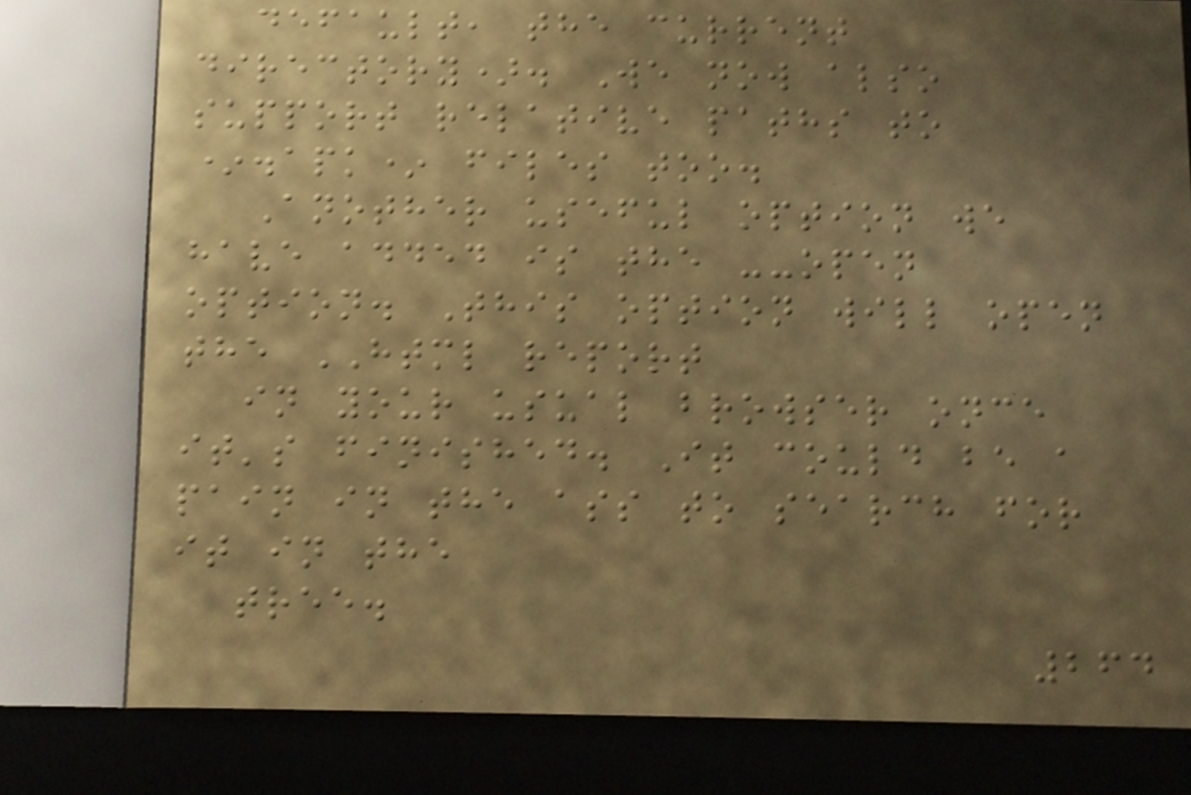default, the current
directory). We now also
support relative paths to
*.apk* files too.
Another useful option we
have added is the --open
option. This option will open
the HTML report
in your usual browser once
it's finished. It could be a
pain in the ass to search for
it in the
tree.
264
